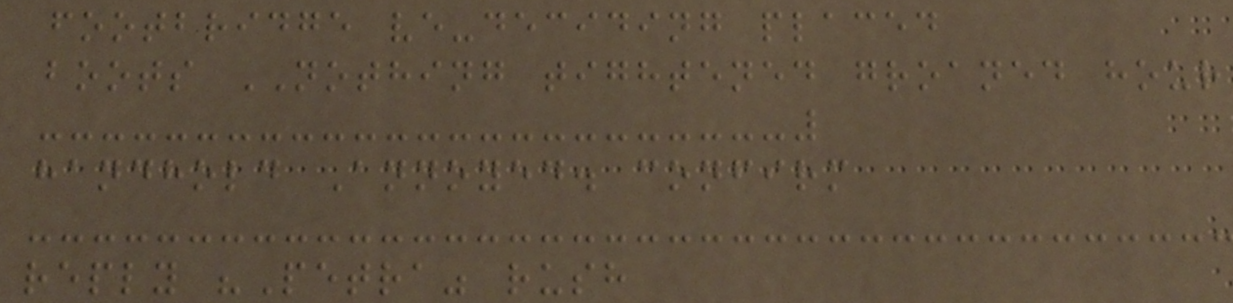footbridge ve-deciding placed
boots NOTHING tightened groaned hour
handhold Annoyed. confirm
reply "Petra" rush
